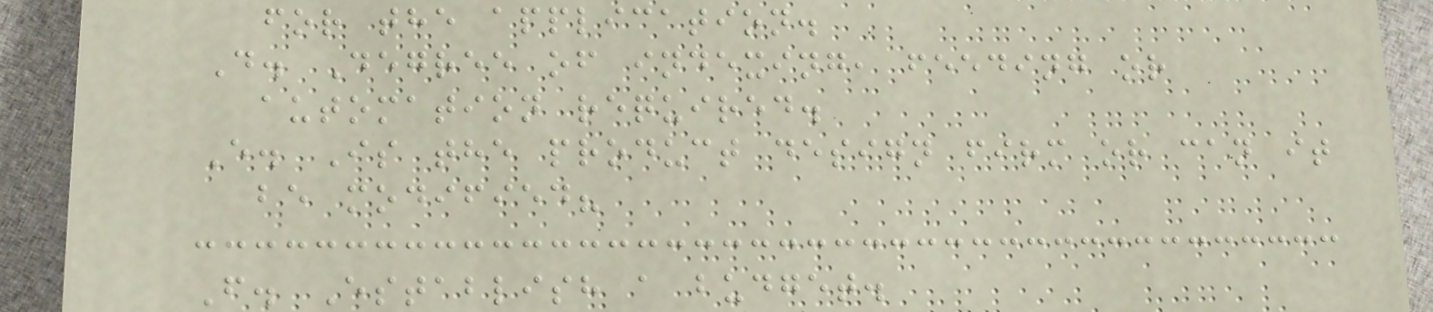for the application.
D. Degree of indexing, feeding or
automation required.
E. Is the product design firm or can it
be modified?
F. Establish a budget.
